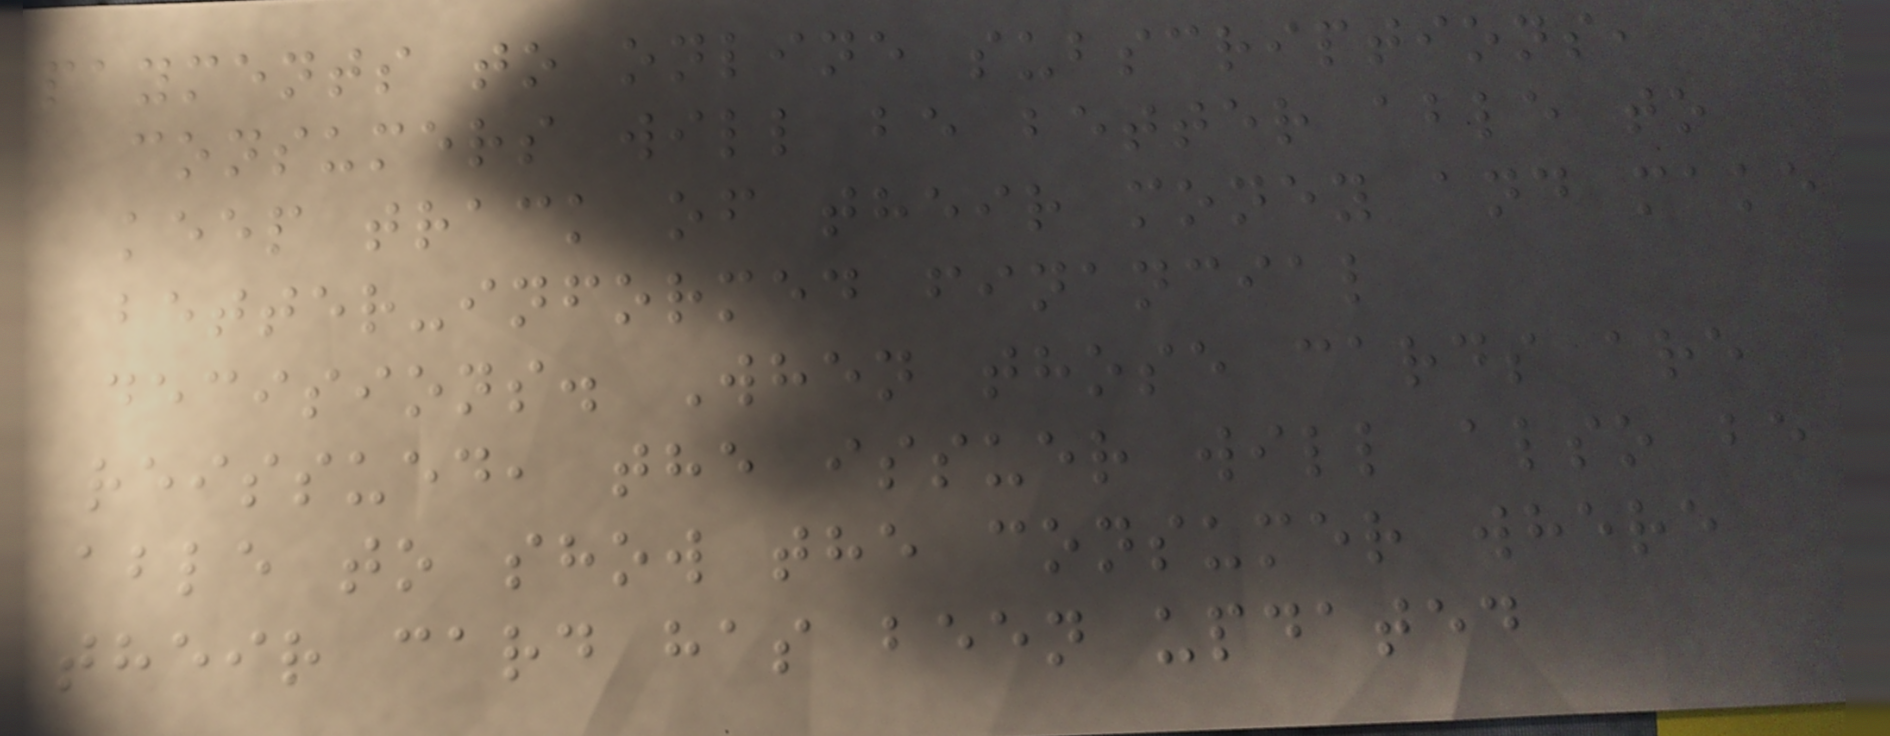payments to online subscriptions,
consumers will be better able to
keep track of their money and make
better-informed financial
decisions. When those cards are
reissued, the issuer will also be
able to show the consumer where
their card has been updated
